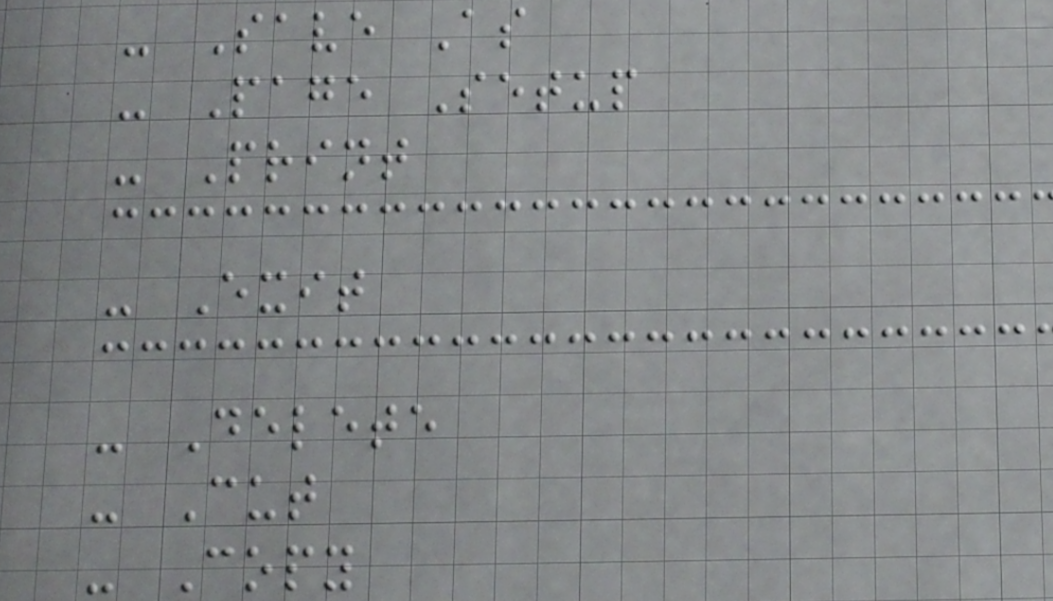- Save As
- Page Setup
- Print
- Exit
- Delete
- Cut
- Copy
